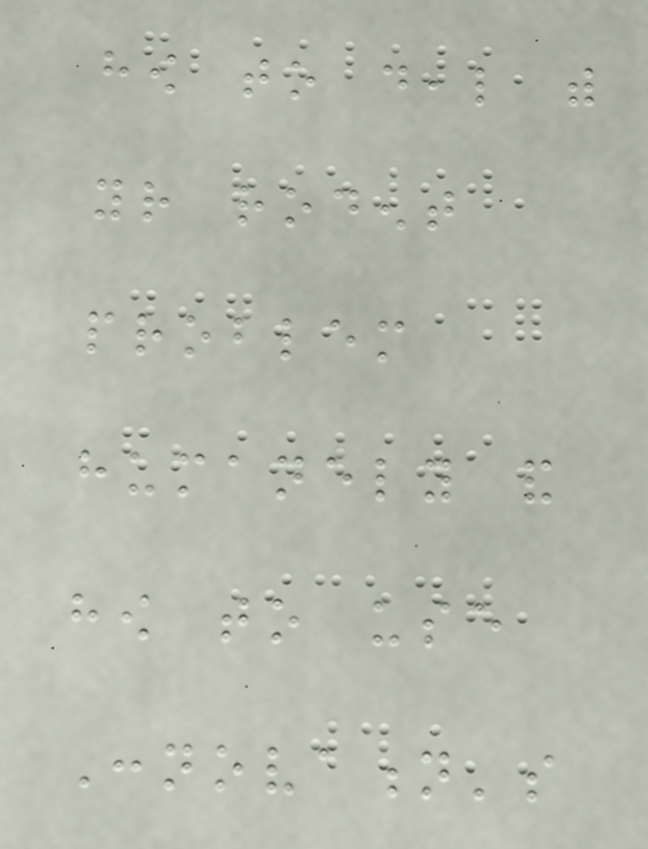how to deal with
your rodent
problem
humanely and
how to use
Connovation's
